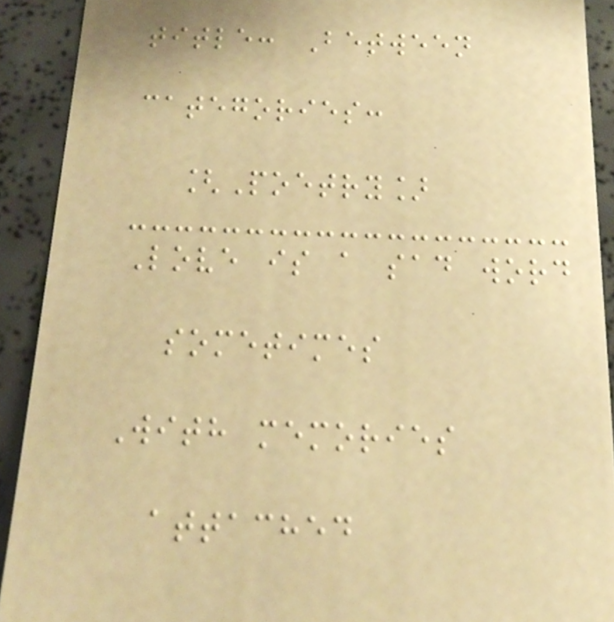title: Between
categories:
[Poetry]
Love is a sad word
sometimes
With memories
attached
